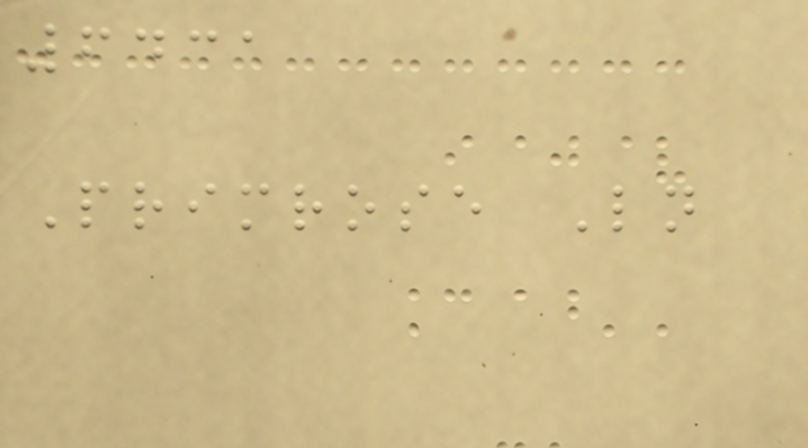6431
Primrose Ln
